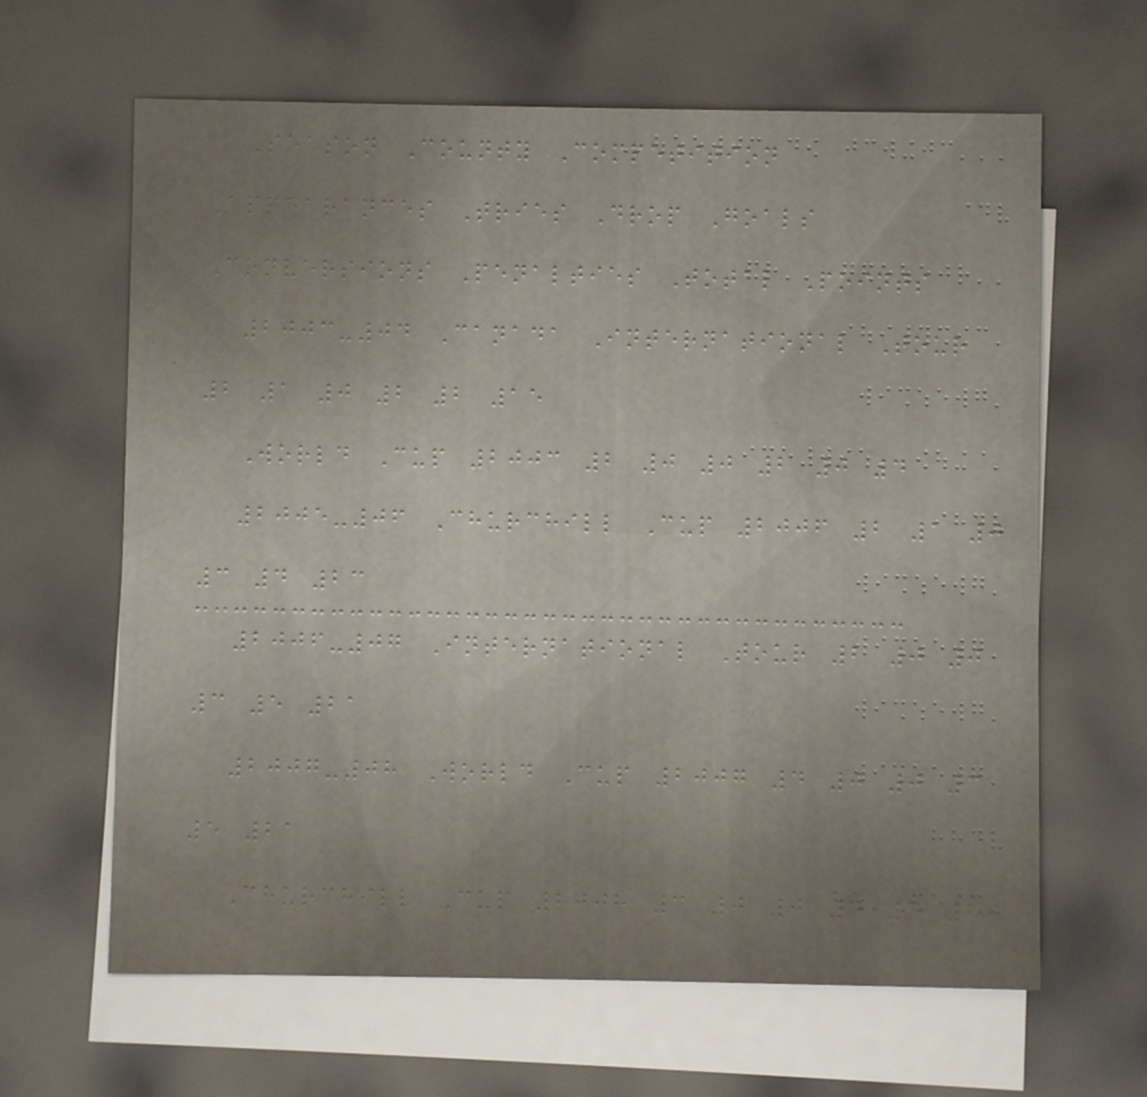Season County Competition
Appearances Tries Drop Goals
Conversions Penalties Total Points
2003-04 Canada International Tour
2 1 0 2 2 15
World Cup 2003 2 0 0 2 0 4
2005-06 Churchill Cup 2006 2 1 0
3 4 23
2006-07 International Tour 2 0 0
3 5 21
2007-08 World Cup 2007 4 0 0 3
5 21
Churchill Cup 2008 3 0 0 4 4 20
